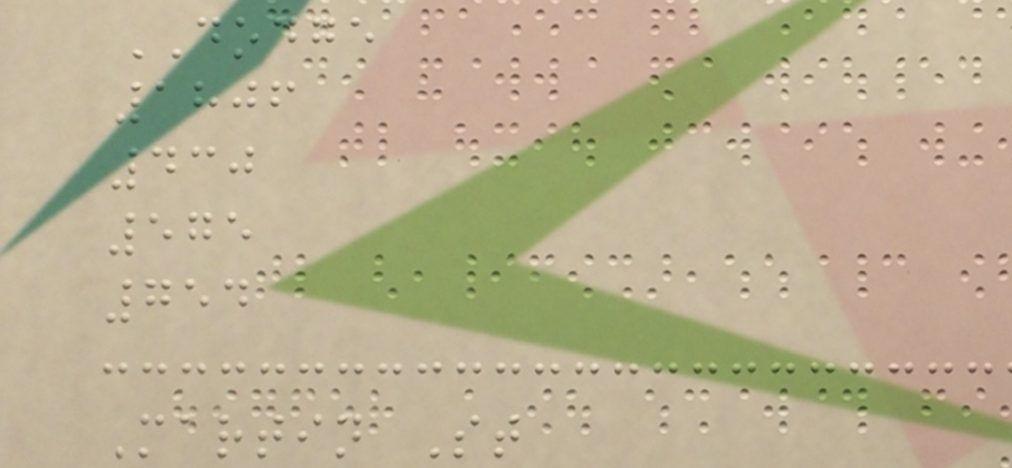DODGE
1806
430
575
754
Martin St
